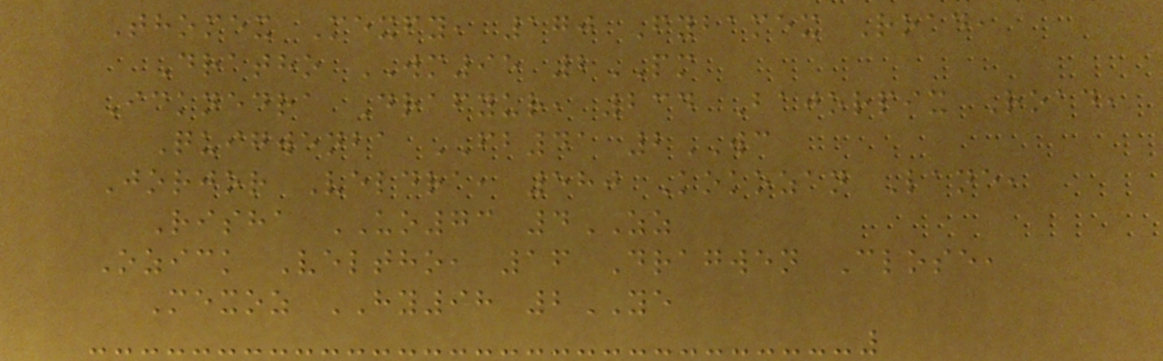Thomex Mexfy, 170 Fybamex Road,
Dratho WM95 2PM
Icknedra Drafyur, 234 Bajorpix Road,
Quigwenba FB41 2WC
Jorjor Veldra, 580 Kokozan Lane,
Risha UO73 4ZZ
Ozick Veltho, 16 Dragwen Close,
Mexoz HY98 2YE
